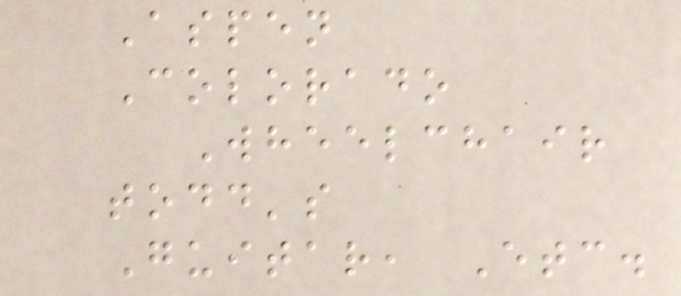Aspen
Colorado
Wheelchair
todd's
Guitar, Etc.
